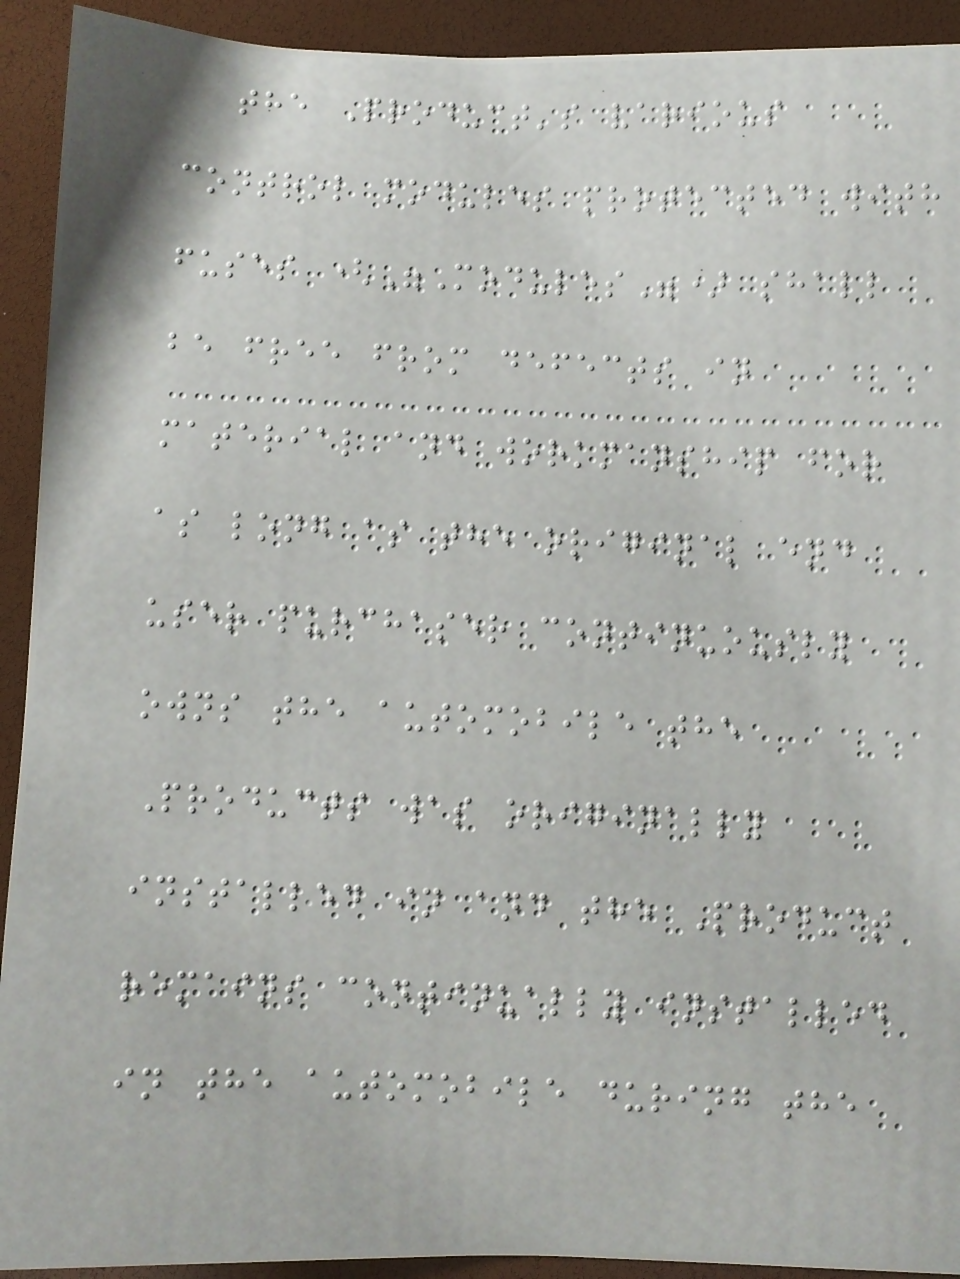the Product's various
control modules protected with
fuses ("Modules") shall
be free from defects in
material and workmanship for
as long as the original end
user purchaser continuously
owns the automobile the
Products was originally
installed in and the Product
remains continually installed
in the automobile during the
